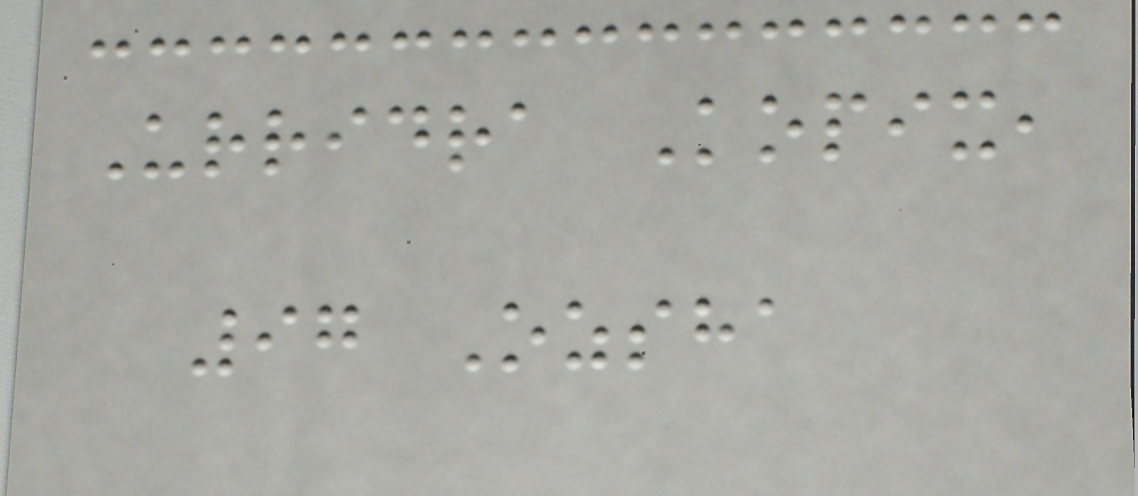Urridra Kopix,
97 Ozsha
